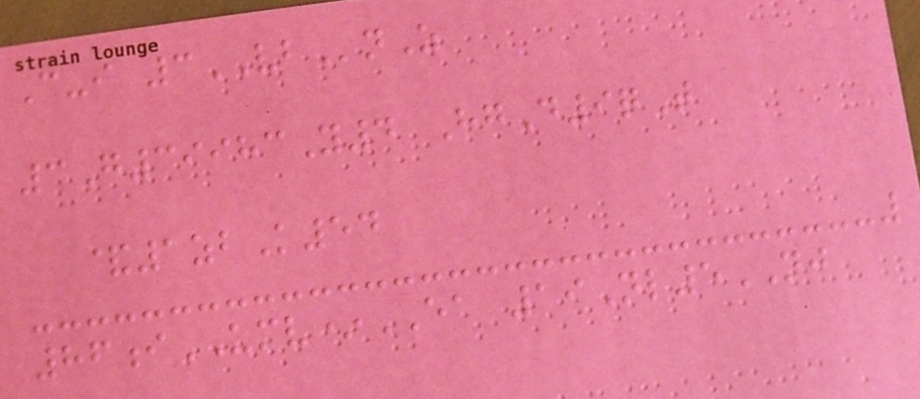C-i 3VBnZ
3G39983Y4 HgD9qT
&1zbK54
86iUMV*EA 19Nl5NJ
